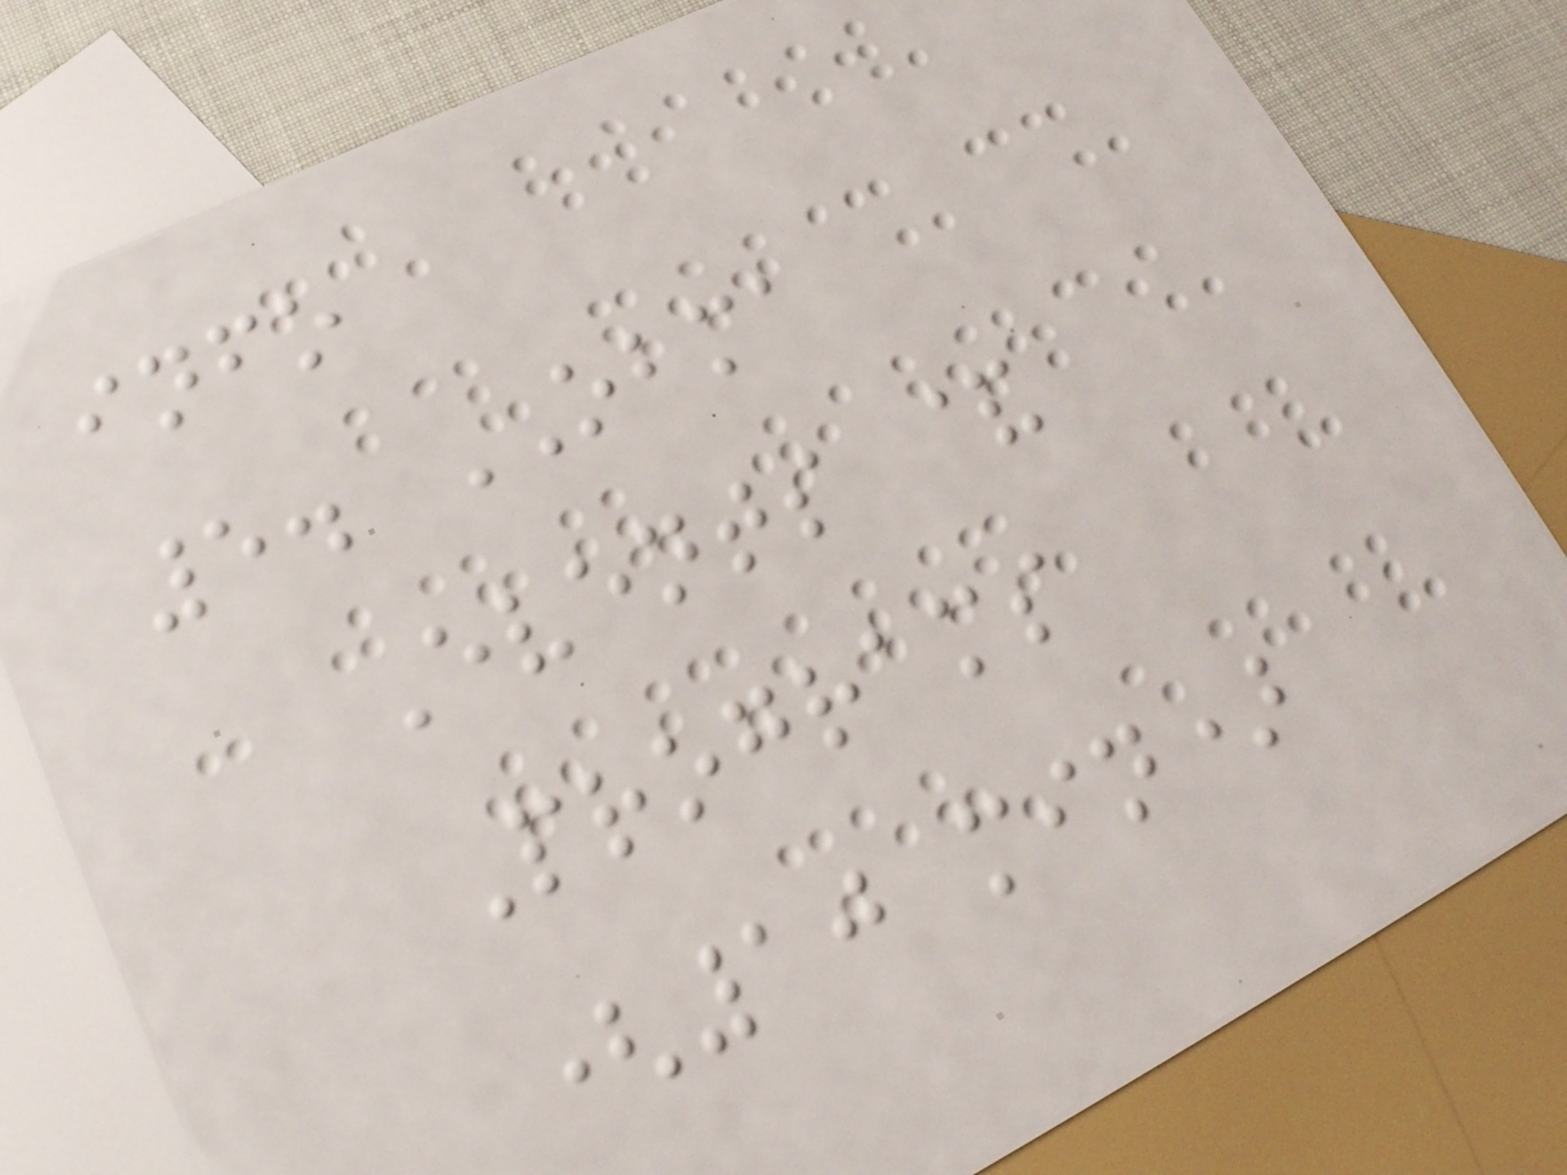info
5. OBMA
Events &
Programs
(10 min)
